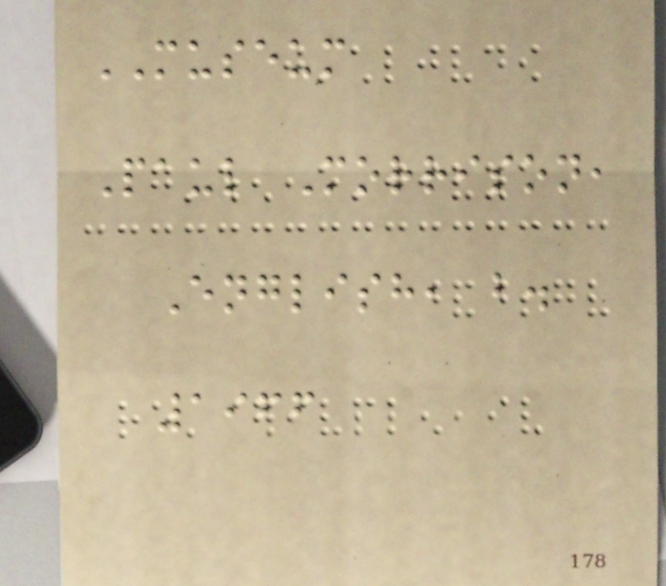MUSEUM
Paul Morrison,
English, b.
1966
